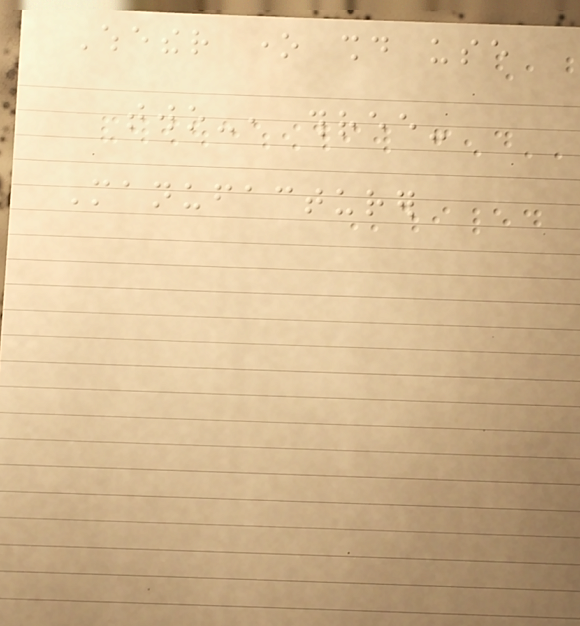Whether one should use
two-, three-
Manufacturer
